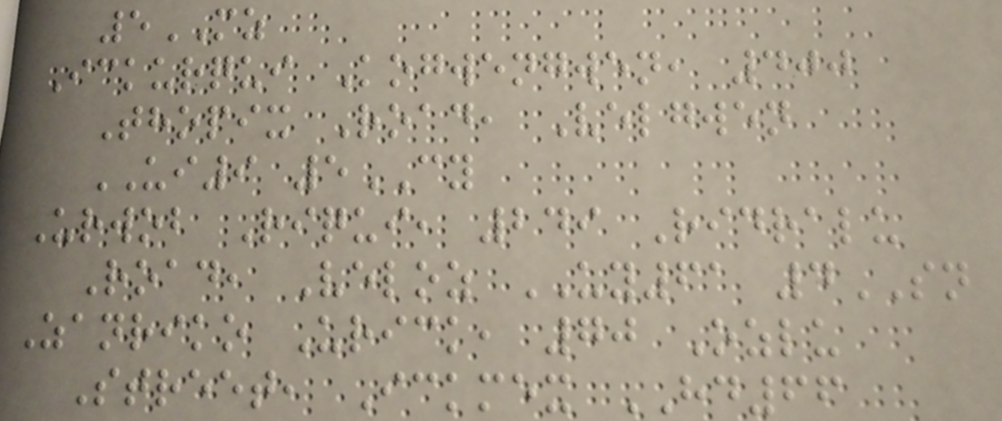5MZ
Ickurqui Kogwengwen, 400
Thopix Road, Velgwen
UI9 5CY
Urwob Riqui, 249 Ridralu
Road, Veloz UY61 4SN
Zanriko Urick, 70 Ozlu
Street, Ickmex HD66
